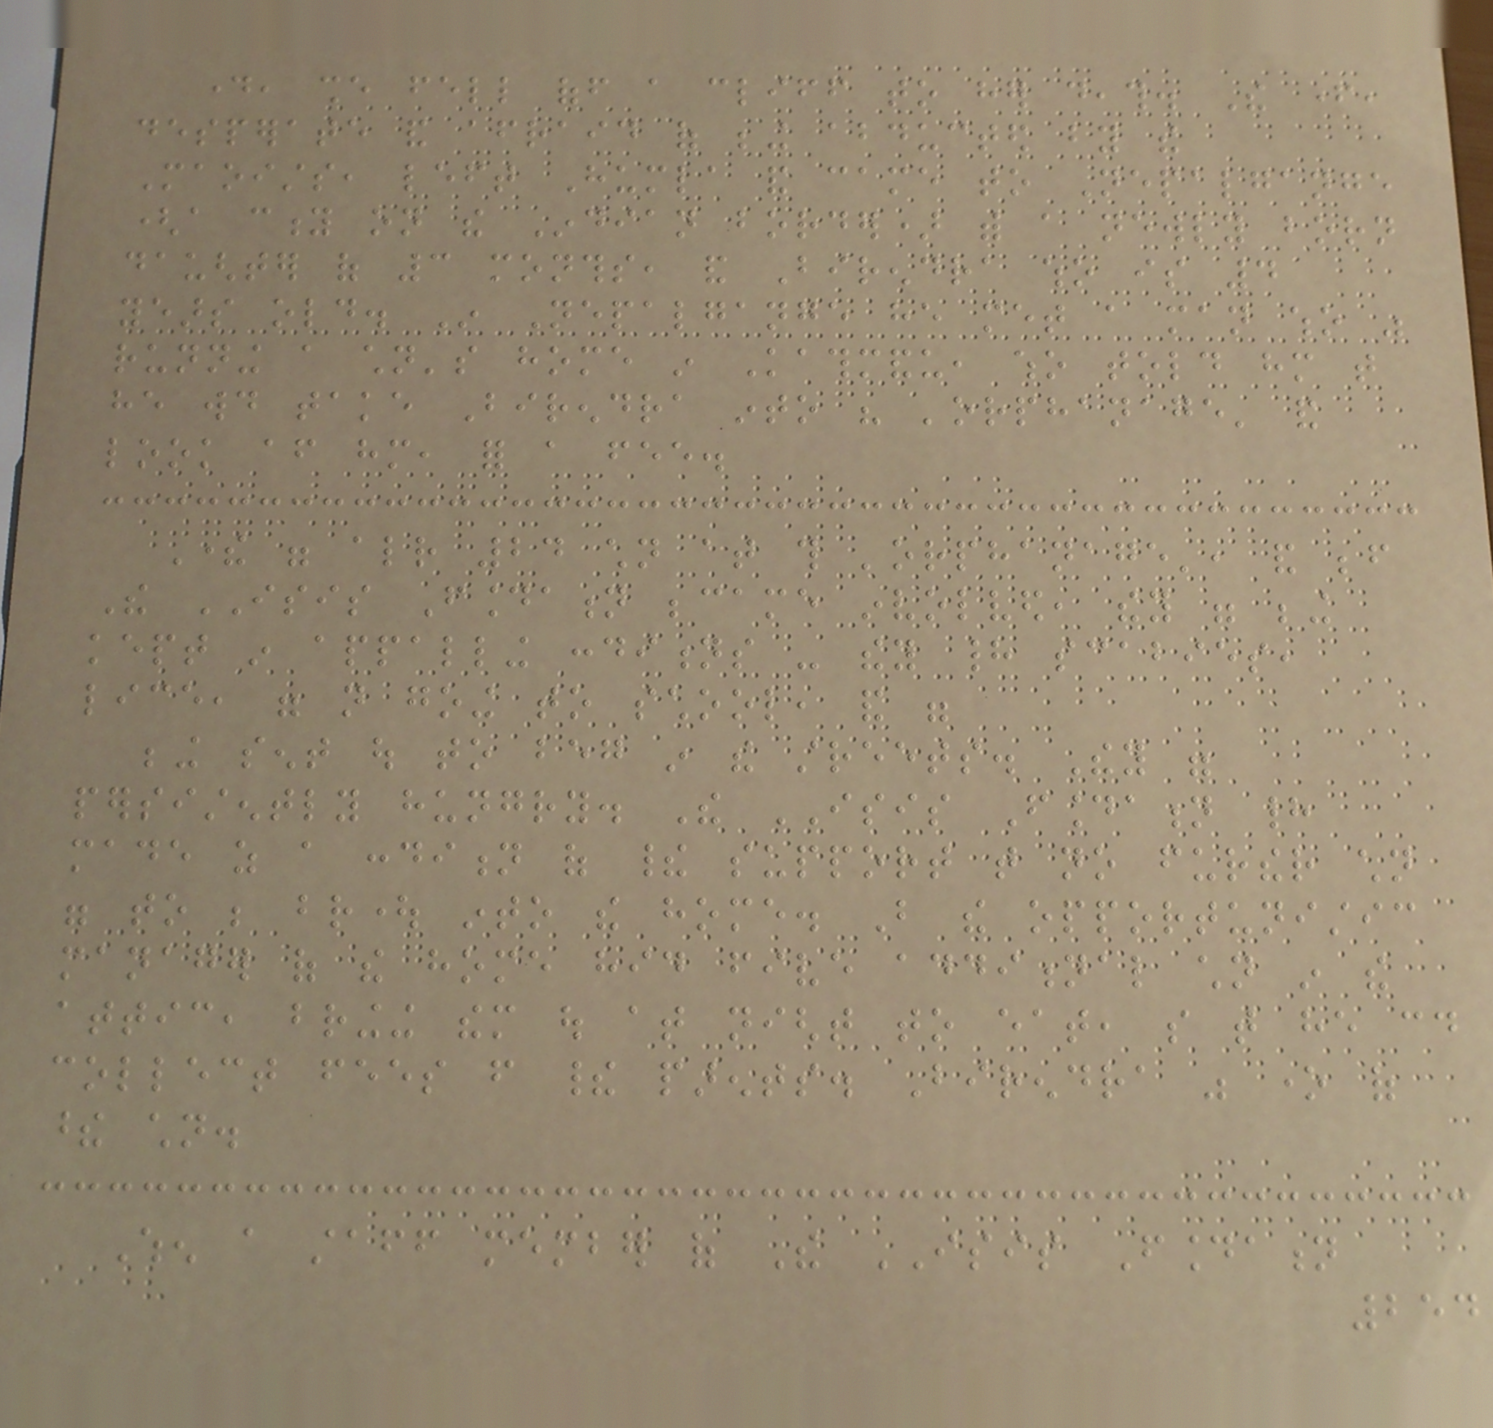day, she fell off a cliff to her death. The father,
desperate and afraid of being abducted by the
Maoists, left Humla and came to Nepalgange
(a city on the Indian border) with a newly born
daughter of 3 months, and Birendra who is 4
years old. In Nepalgange he met a man who was
running a children's home in Kathmandu, who told him that
he would take Birendra into his 'orphanage' and
look after him, for a fee.
There were already 24 children at this 'orphanage', and before
The ISIS Foundation became involved, they were being
kept in appalling conditions - they had scabies,
lice, were not going to school, and were
being sent out to beg in the streets. They were
persistently hungry. The ISIS Foundation had
made as a condition of their support that no further children
were to be brought into the home. But the opportunistic
manager of the home hid five additional children in the
attic, bringing them out at night to eat, so that he could
collect fees from their parents. Birendra was one of
these children.
When a staff member of The ISIS Foundation
254
